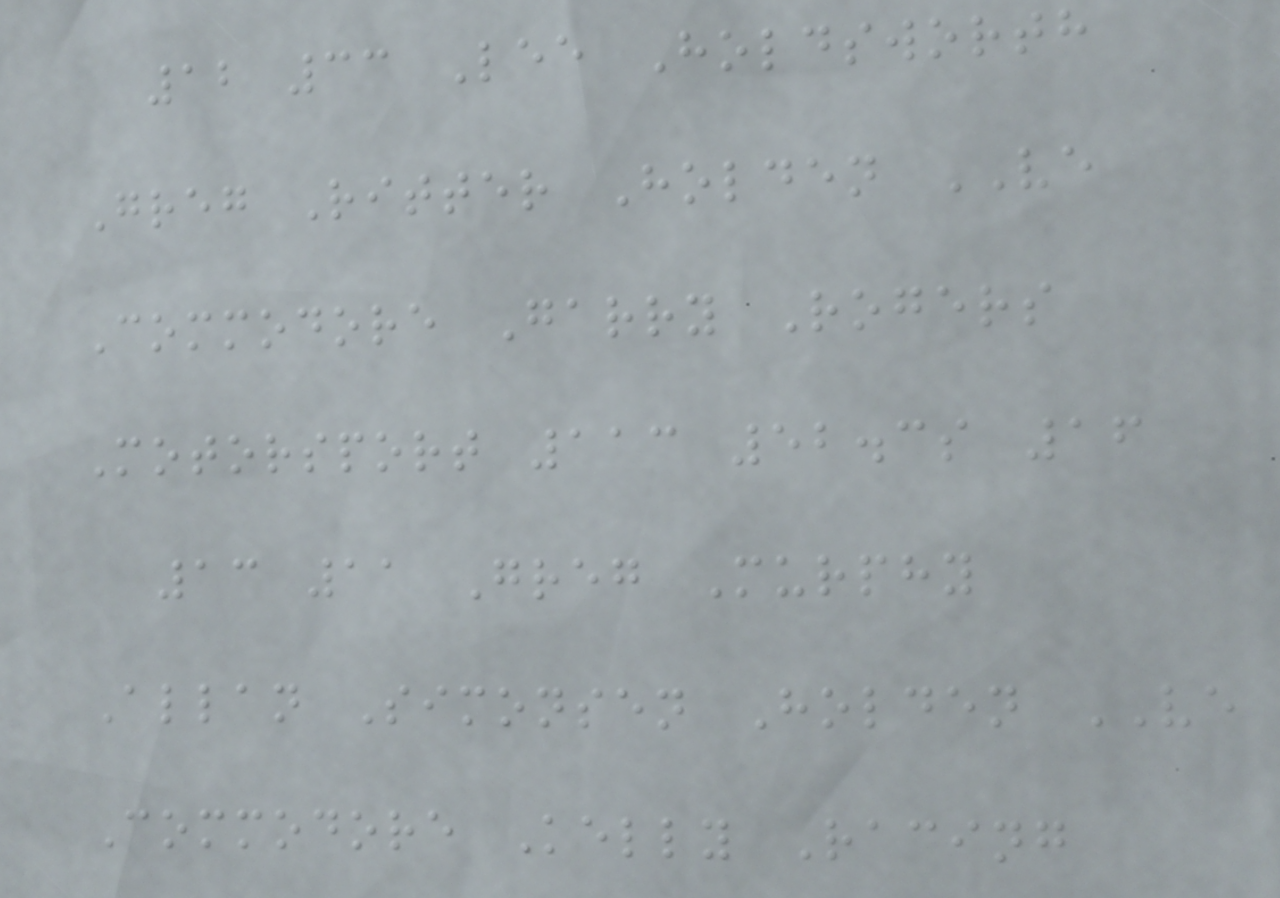12 33 Lee Holdsworth
Greg Ritter Holden VE
Commodore Garry Rogers
Motorsport 113 52.3s 16
13 11 Greg Murphy
Allan Simonsen Holden VE
Commodore Kelly Racing
